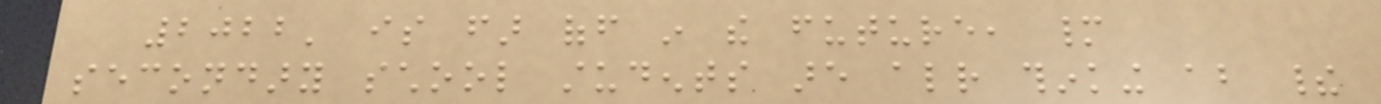2022' is far off in the future, many
secondary school students are already thinking about their
